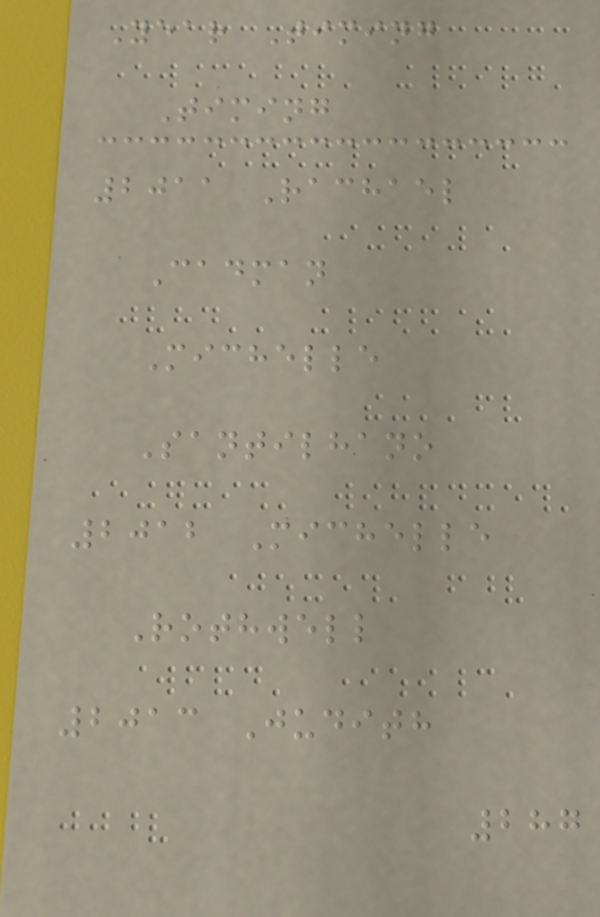Year Timing
Timing
2011 Rachael
Cadman
Michelle
Santilhano
2012 Michelle
Rothwell
2013 Judith
287
